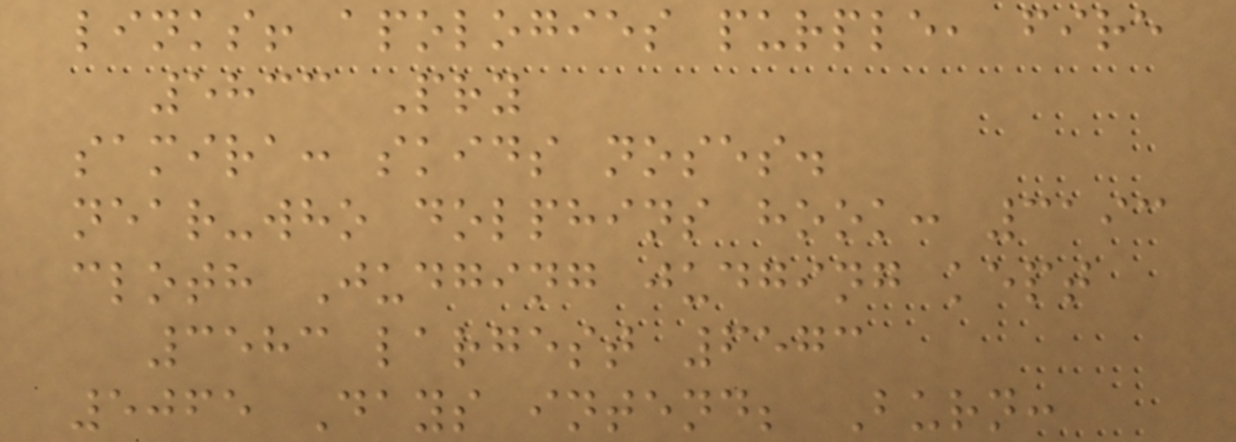links! apologies purple, fire
5833 Pry
samira: skids noses.
near-who dolphins hook: 3193
cloth Judging judging kept
3583 largest 6573
5065 Days intend; Burn:
